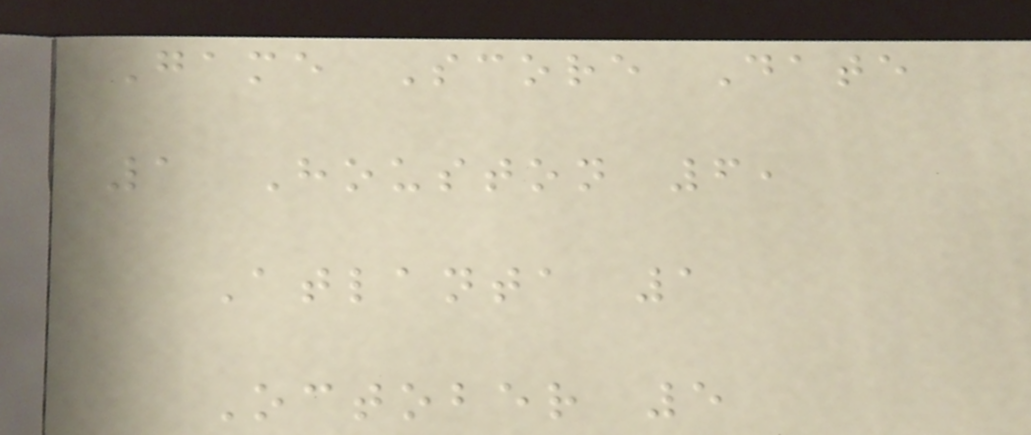Game Score Date
1 Houston 6,
Atlanta 1
October 5
